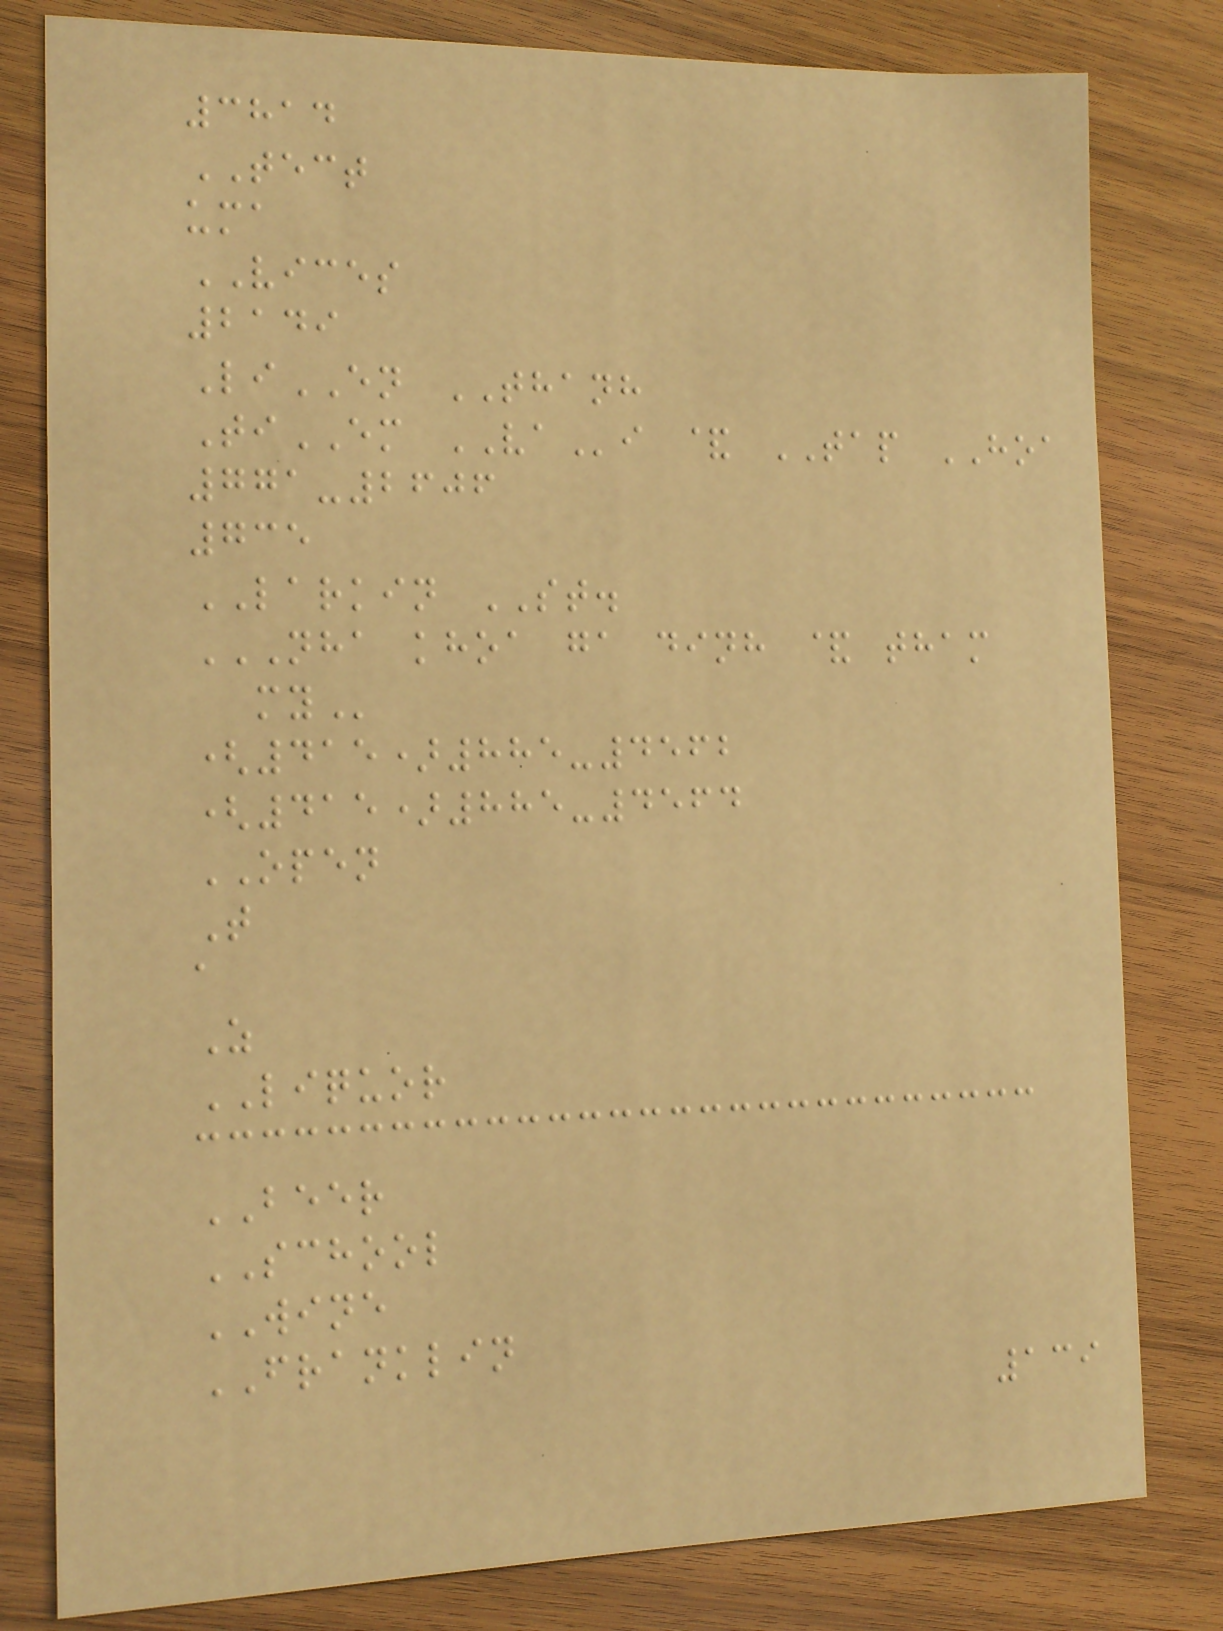3814
TECT
uma
VICES
2149
LiEN THANH
TiEM VAi & TAP HOA
771-2606
735
LARKIN ST.
NHA KHOA GA DINH & THAM
MY
(415)885-4562
(415)885-4564
OPEN
T
a
Z
LIQUOR
BEER
SCHOOL
WINE
FRANKLIN
139
